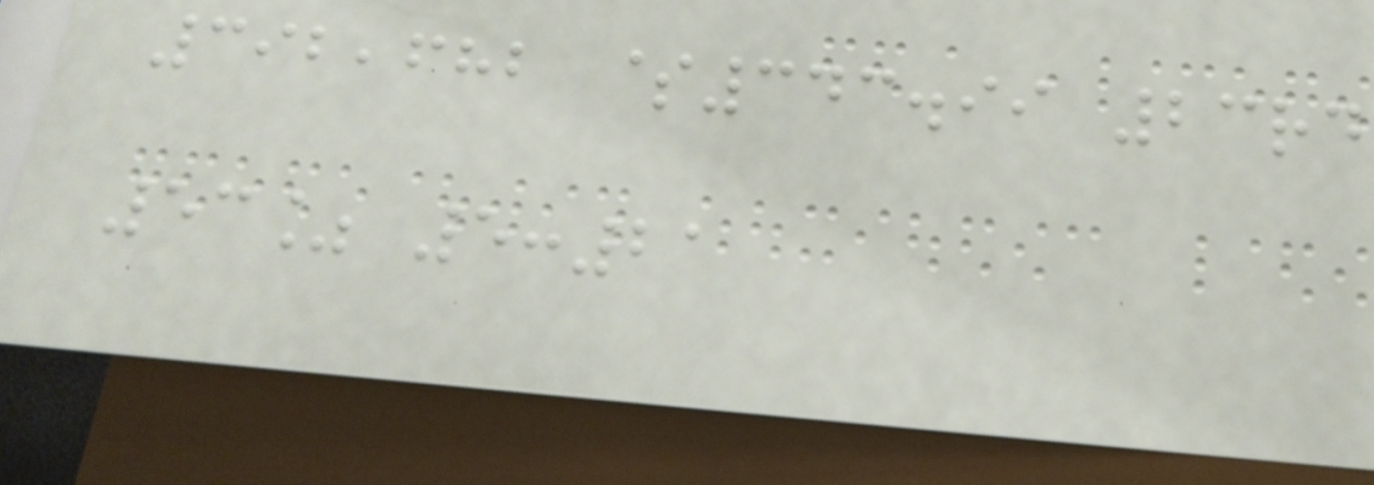392,682 $343.99 23rd
53% 5:21
